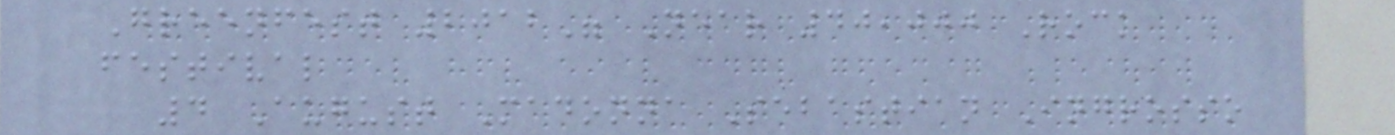Greenfest 2012" Near 40,000 Rock
festival
4 August Madonna Sebastian Ingrosso
